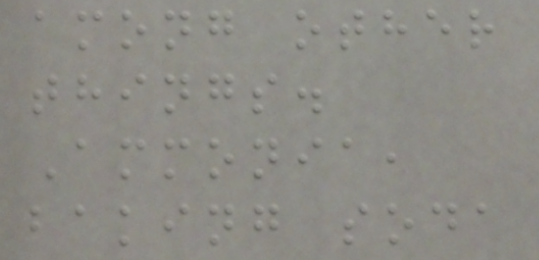among other
things.
Ammonia,
baking soda
